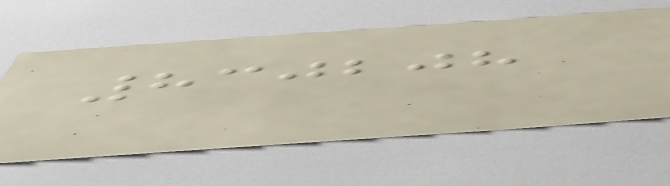830208
